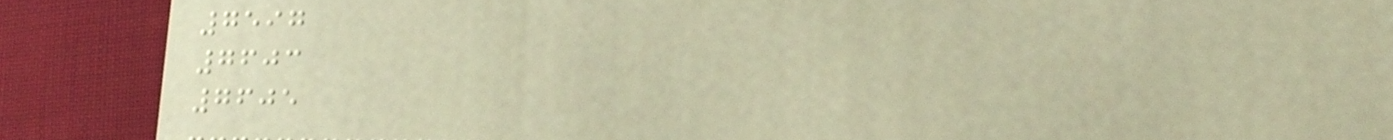7597
7603
7605
